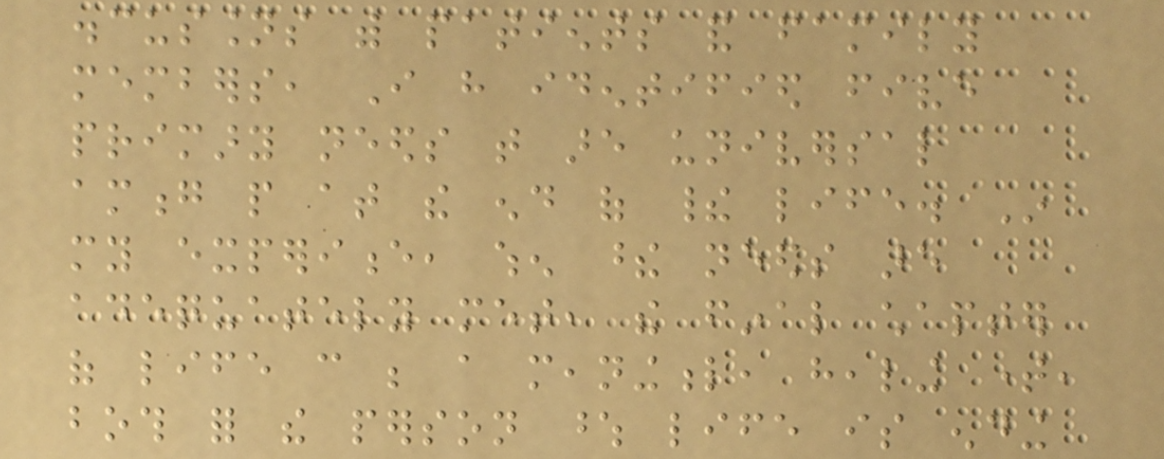discussions with patients and family
members, I have identified five
primary needs that are universal
among people at the end of their life. In
my experience, when these needs are
adequately met, the final chapter
of life can be a meaningful, healing time,
both for the person whose life is ending
